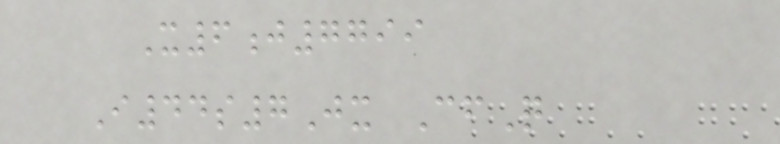X6j7799
I44s7Jx CfQ
